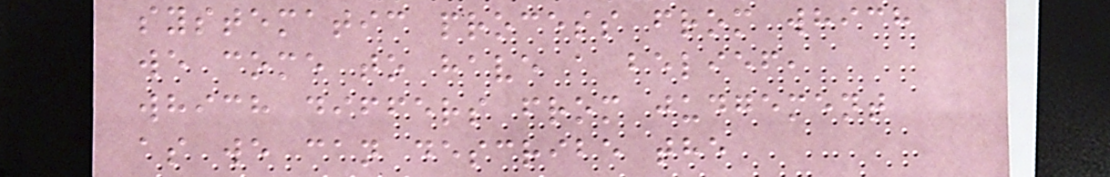systematic process from which
we come to have a belief,
which differs from judgement
as we can describe the
